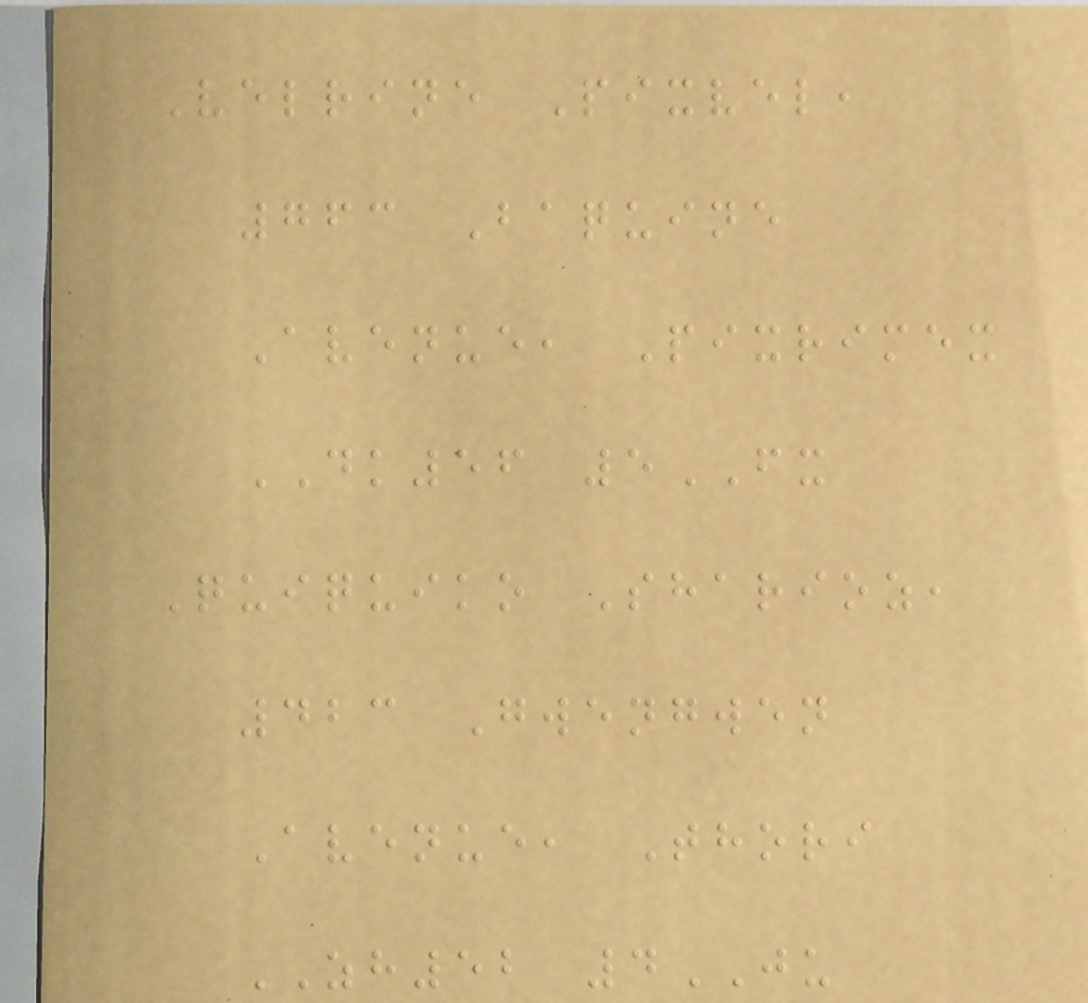Velrine Pixvel,
763 Baquine
Avenue, Pixrimex
DK56 5FX
Quiquiko Sharioz,
423 Gwengwen
Avenue, Thori
ZH52 4JU
